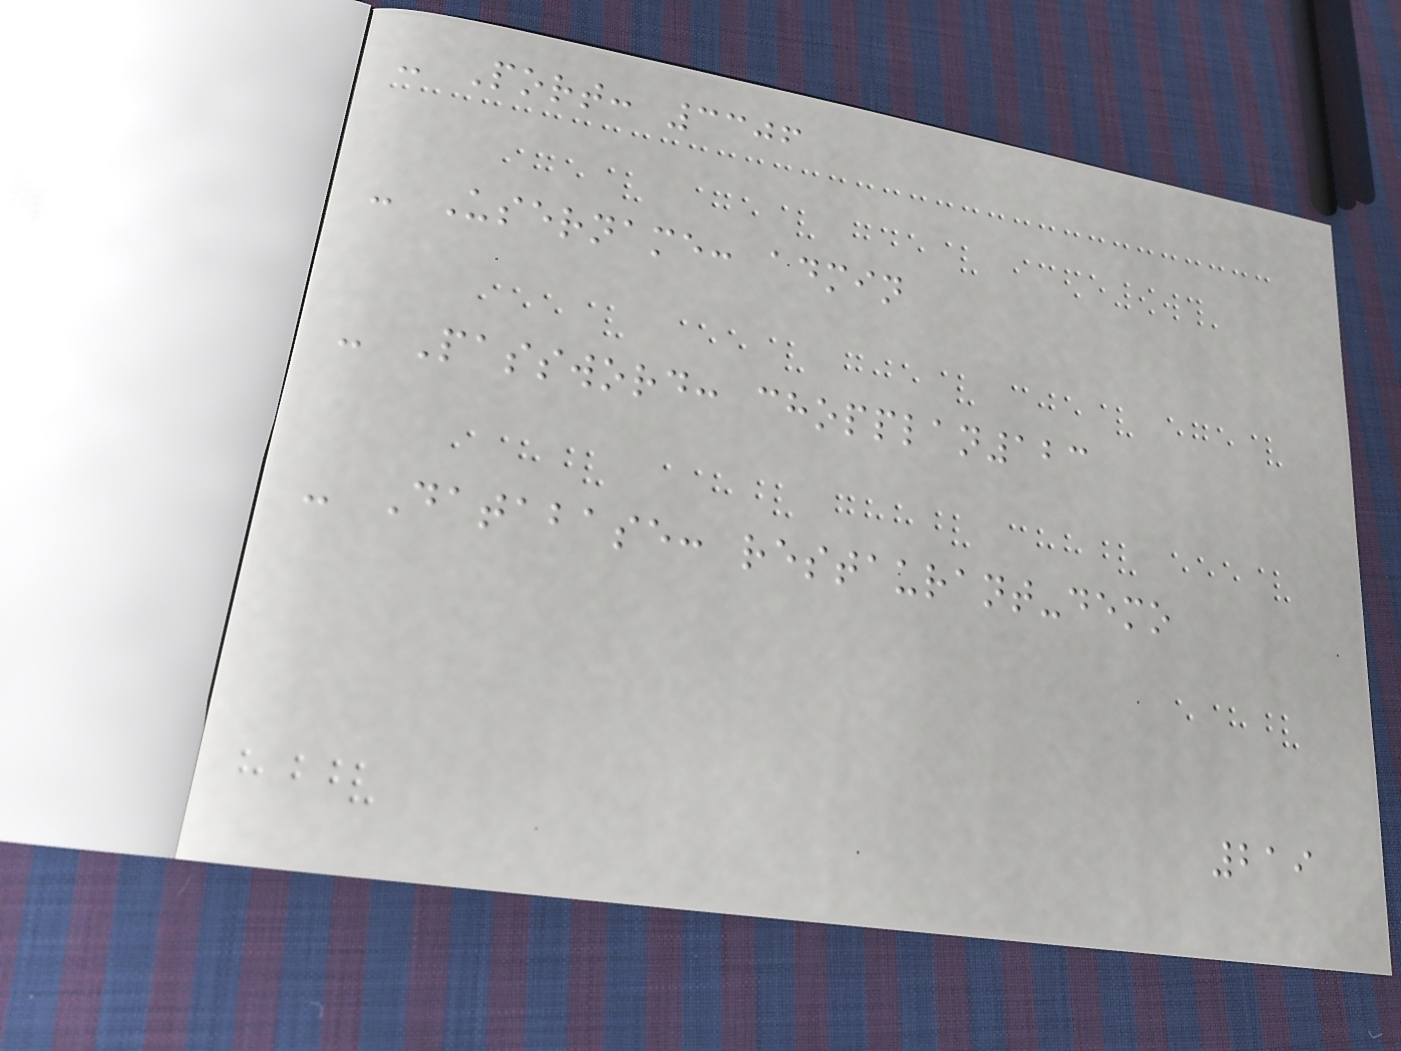- Port: 3306
- Username: admin
- Password: chopplan123
- Database: restaurant-demo
219
